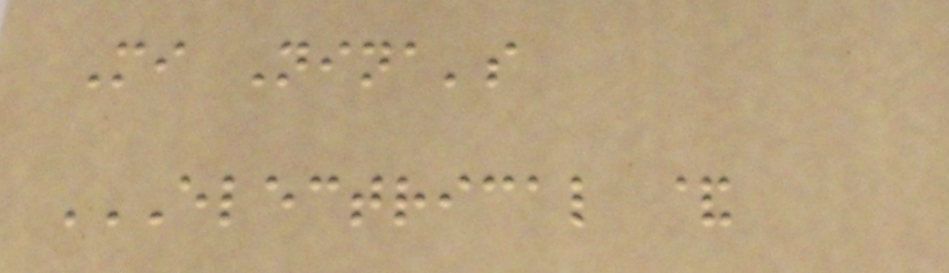Mi Nina's
ELECTRICAL &
